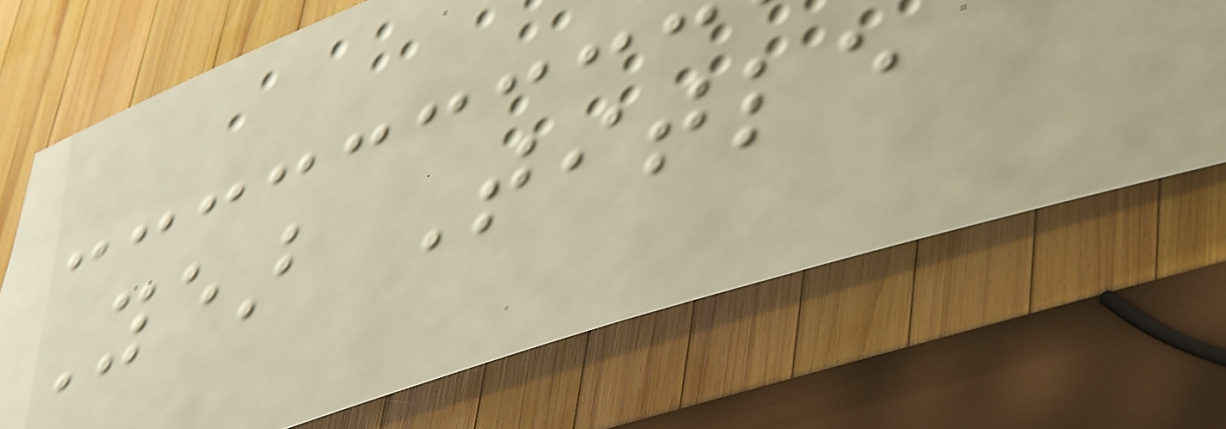Year Title
